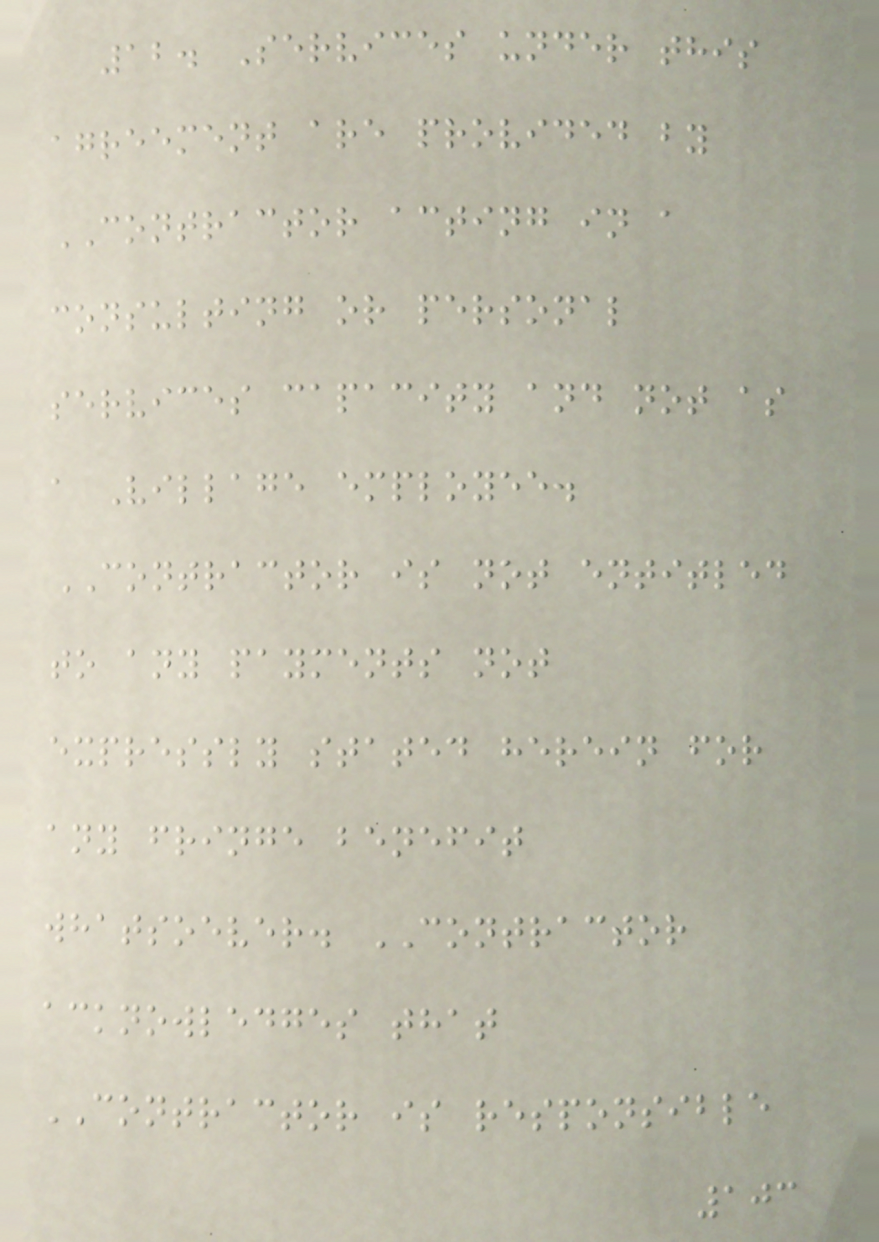12. Services under this
agreement are provided by
CONTRACTOR acting in a
consulting or personal
services capacity and not as
a Village employee.
CONTRACTOR is not entitled
to any payments not
expressly stated herein for
any fringe benefit
whatsoever. CONTRACTOR
acknowledges that
CONTRACTOR is responsible
103
